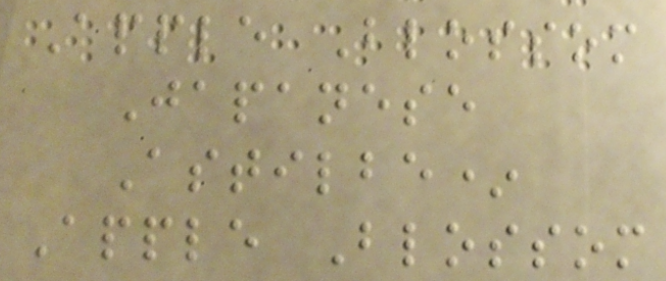Apple Blossom
Japanese
Astilbe*
Apple Blossom
